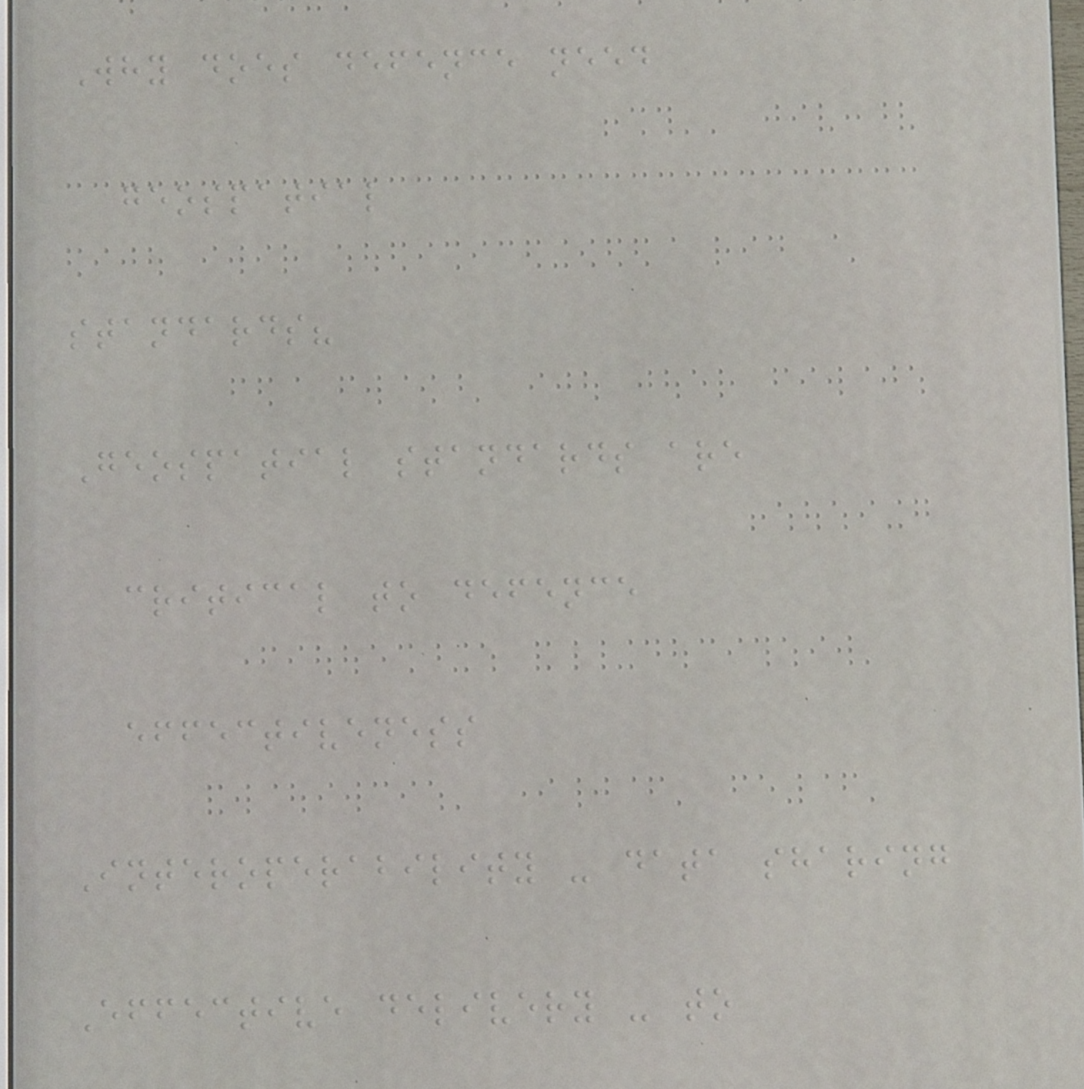Why does defence need
geospatial
standards?
Geospatial standards are
critical to defence
effectiveness
Interoperability - data sharing
Effective delivery - to
